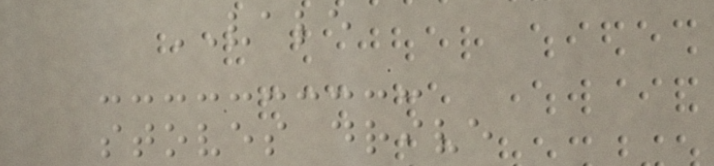VALE
stoves drive
